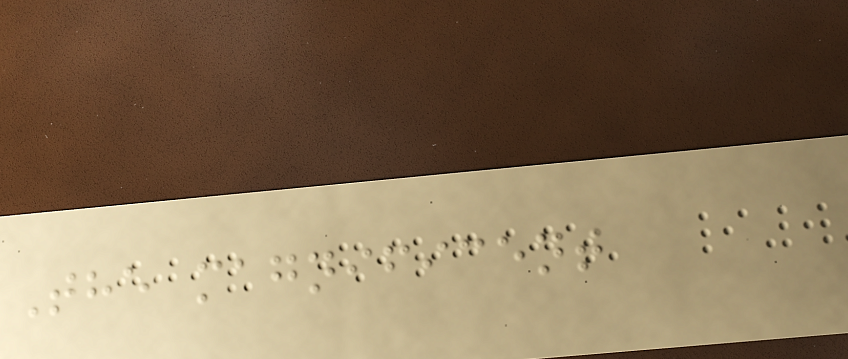The magnificent
